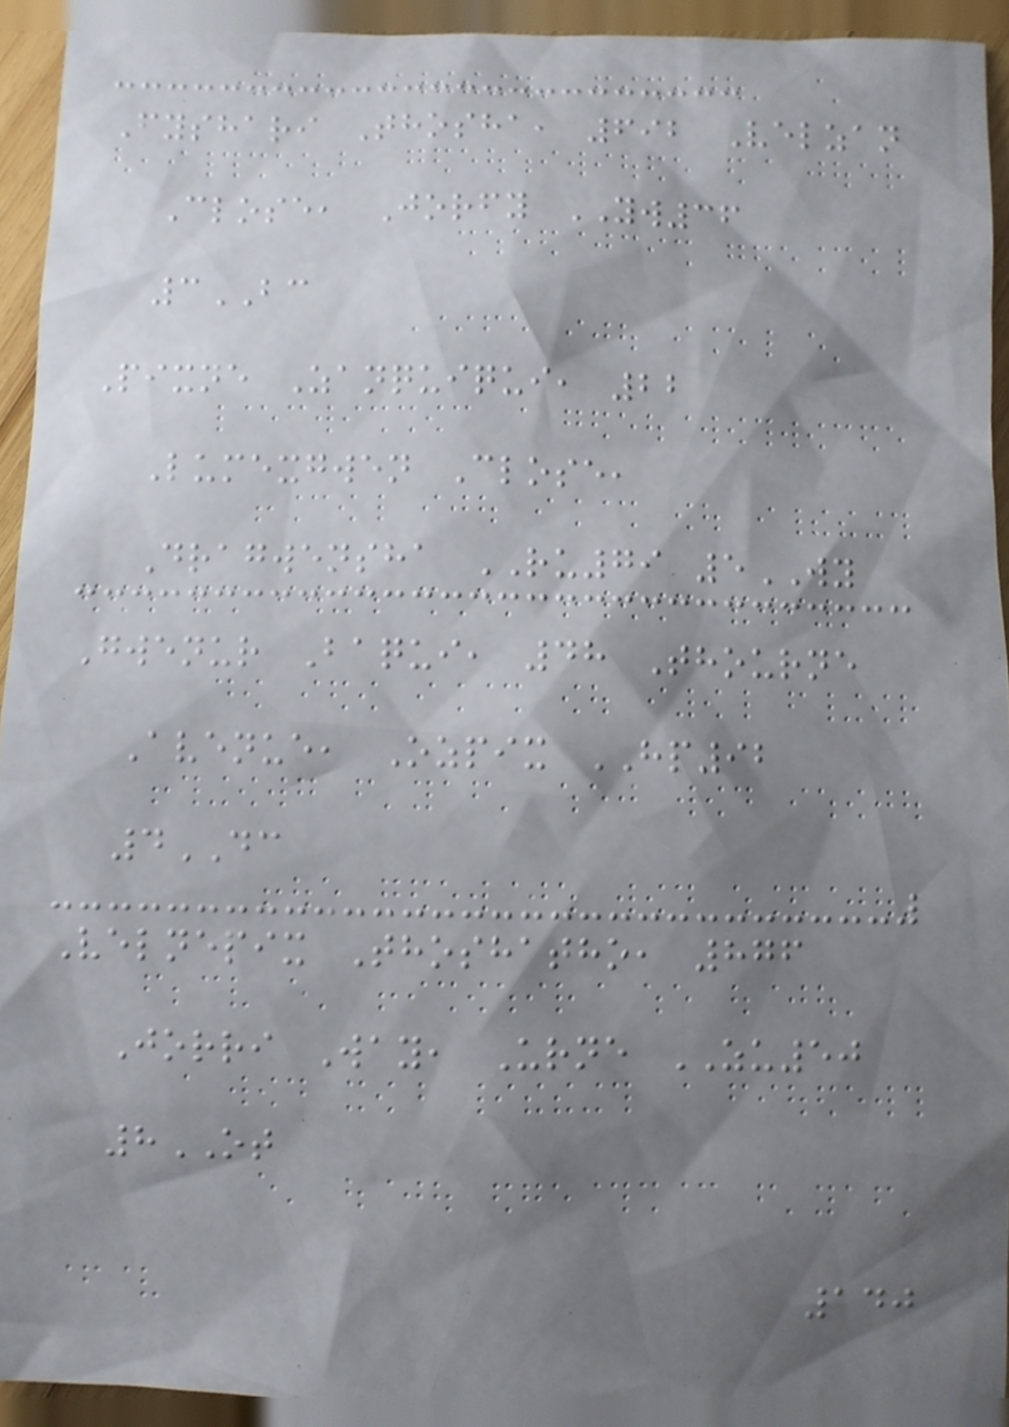Fyshari Thosha, 692 Velzan
Close, Jorfy YW36
3BC
Pixne Zanquiqui, 22
Lumexgwen Close,
Dragwensha RU79 5WY
Gwenur Baqui, 48 Thourne
Avenue, Ozpix HP92
4DC
Velnepix Thoshatho, 876
Jorri Way, Urne ZU50
8OT
140
